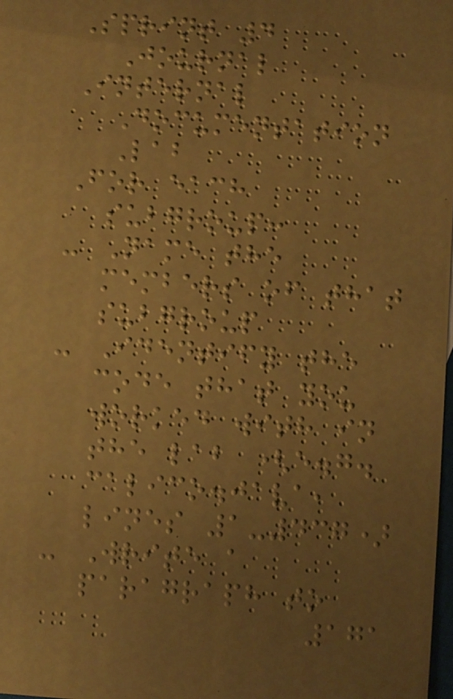Sprint 4
Journal
Internal
Documentation
Lab
For each
subgroup:
- Name the
members of that
subgroup
- Identify the
code that you
worked with in
the lab (e.g.
calico.java,
lines 1-437)
- Write a
paragraph to
171
